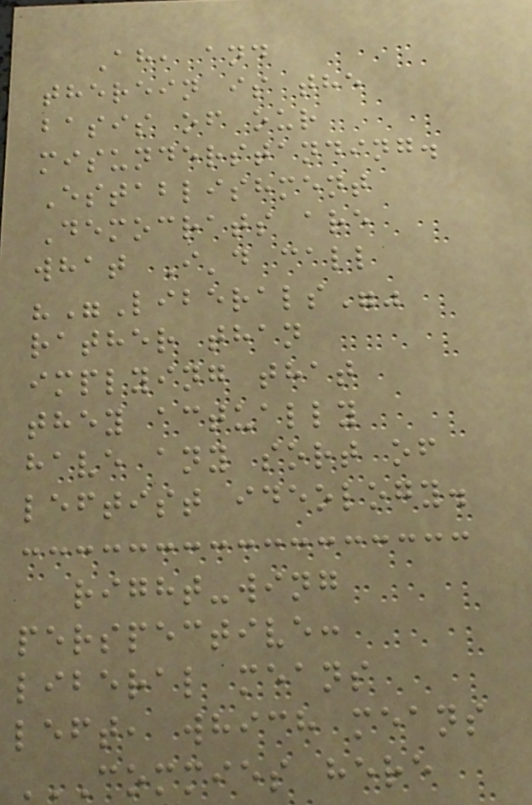Ah, and
therein is the
basis of our
misunderstanding.
Establishment
Democrats are
what I'd call
""Liberals""
rather than
implying that
they actually
have any sort of
leftist ideology.
right-wing
perspective:
liberal means
left, which means
COMMIES HERE
